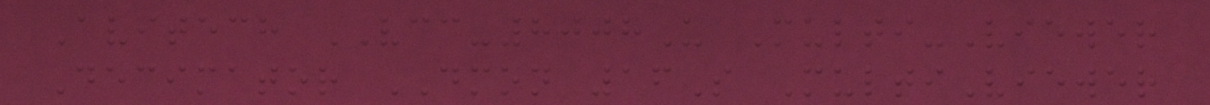Avitech VCC-8008U Multi-Viewer
Decimator DMON 16S MultiViewer
